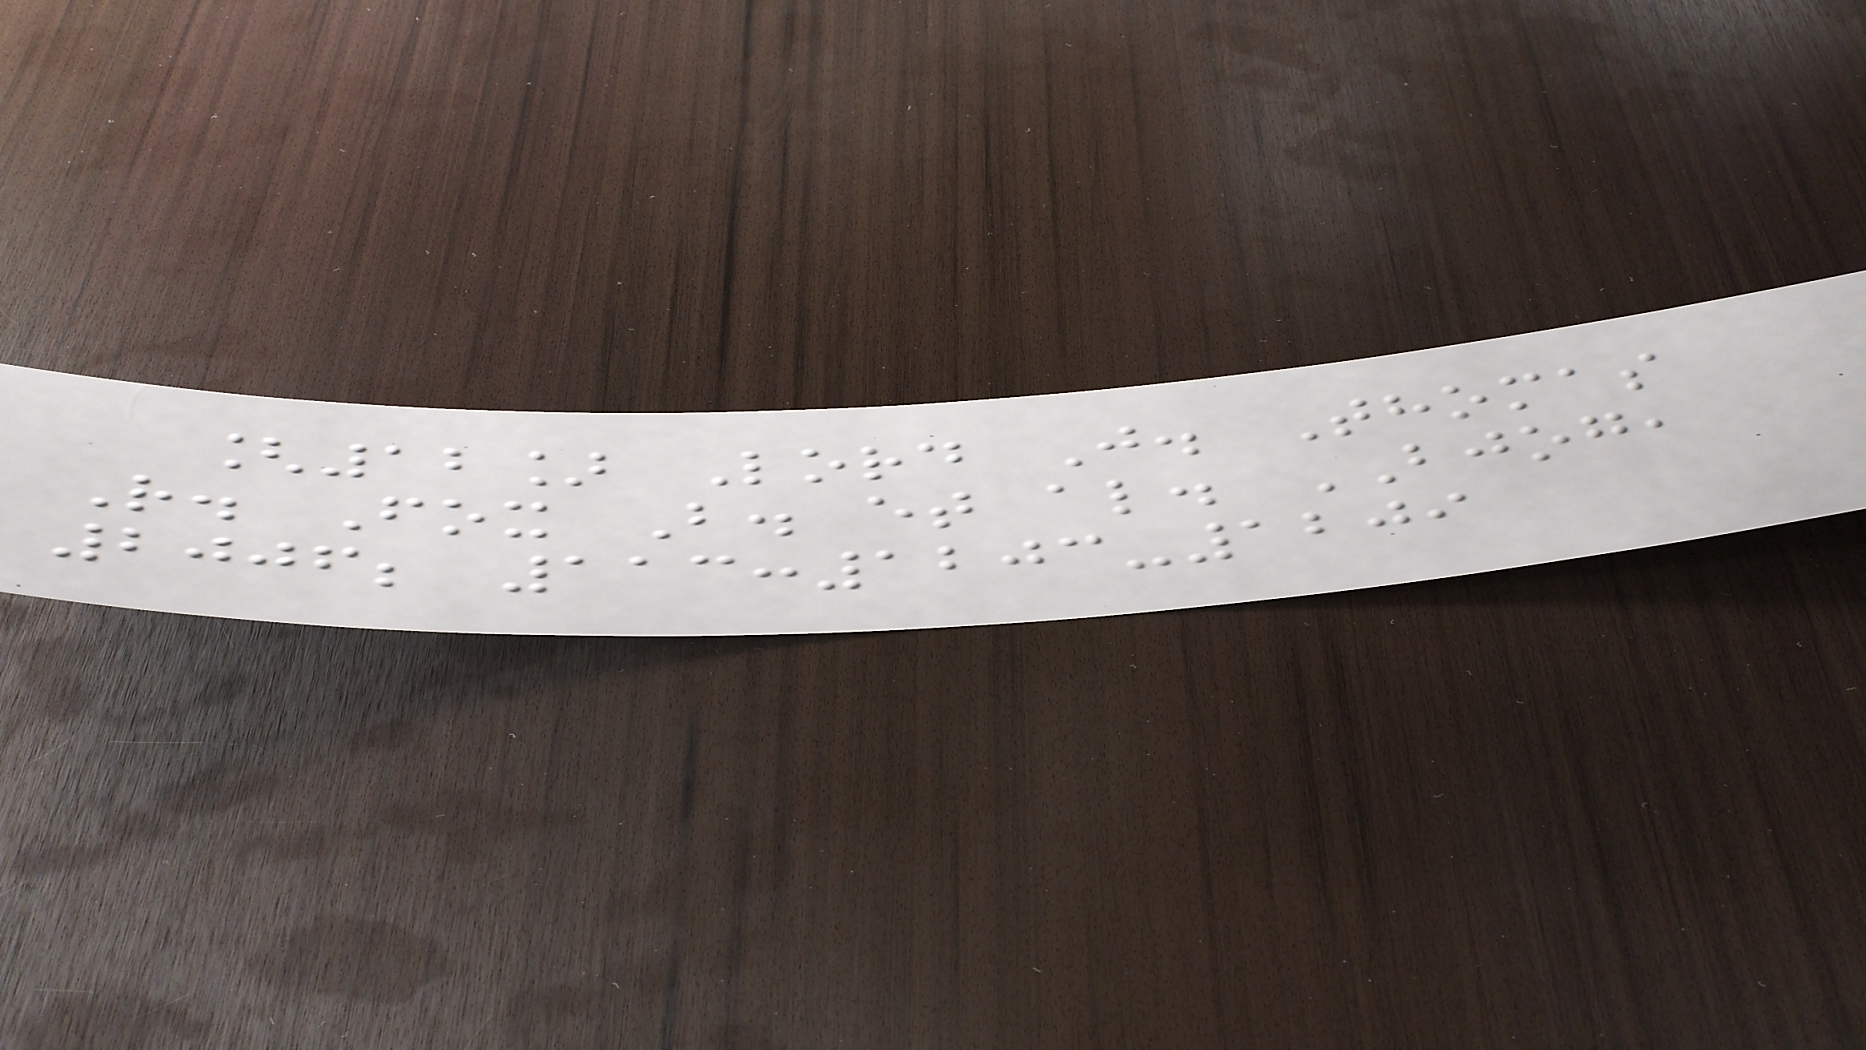[12] Lord J. Thomas
R. Fox B. et al. BJOG,
2006; 113:1203-1209
